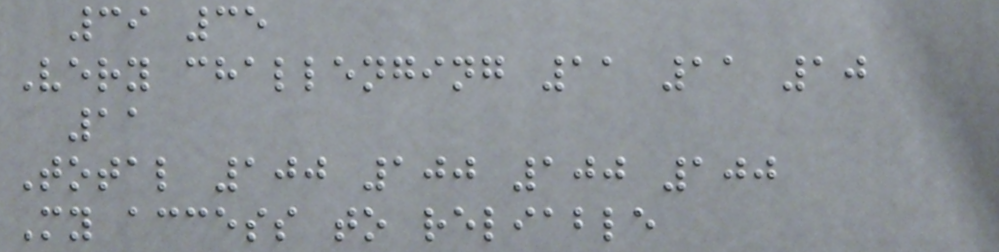39 35
Very challenging 11 11 10
11
Total 100 100 100 100
My access to reliable
